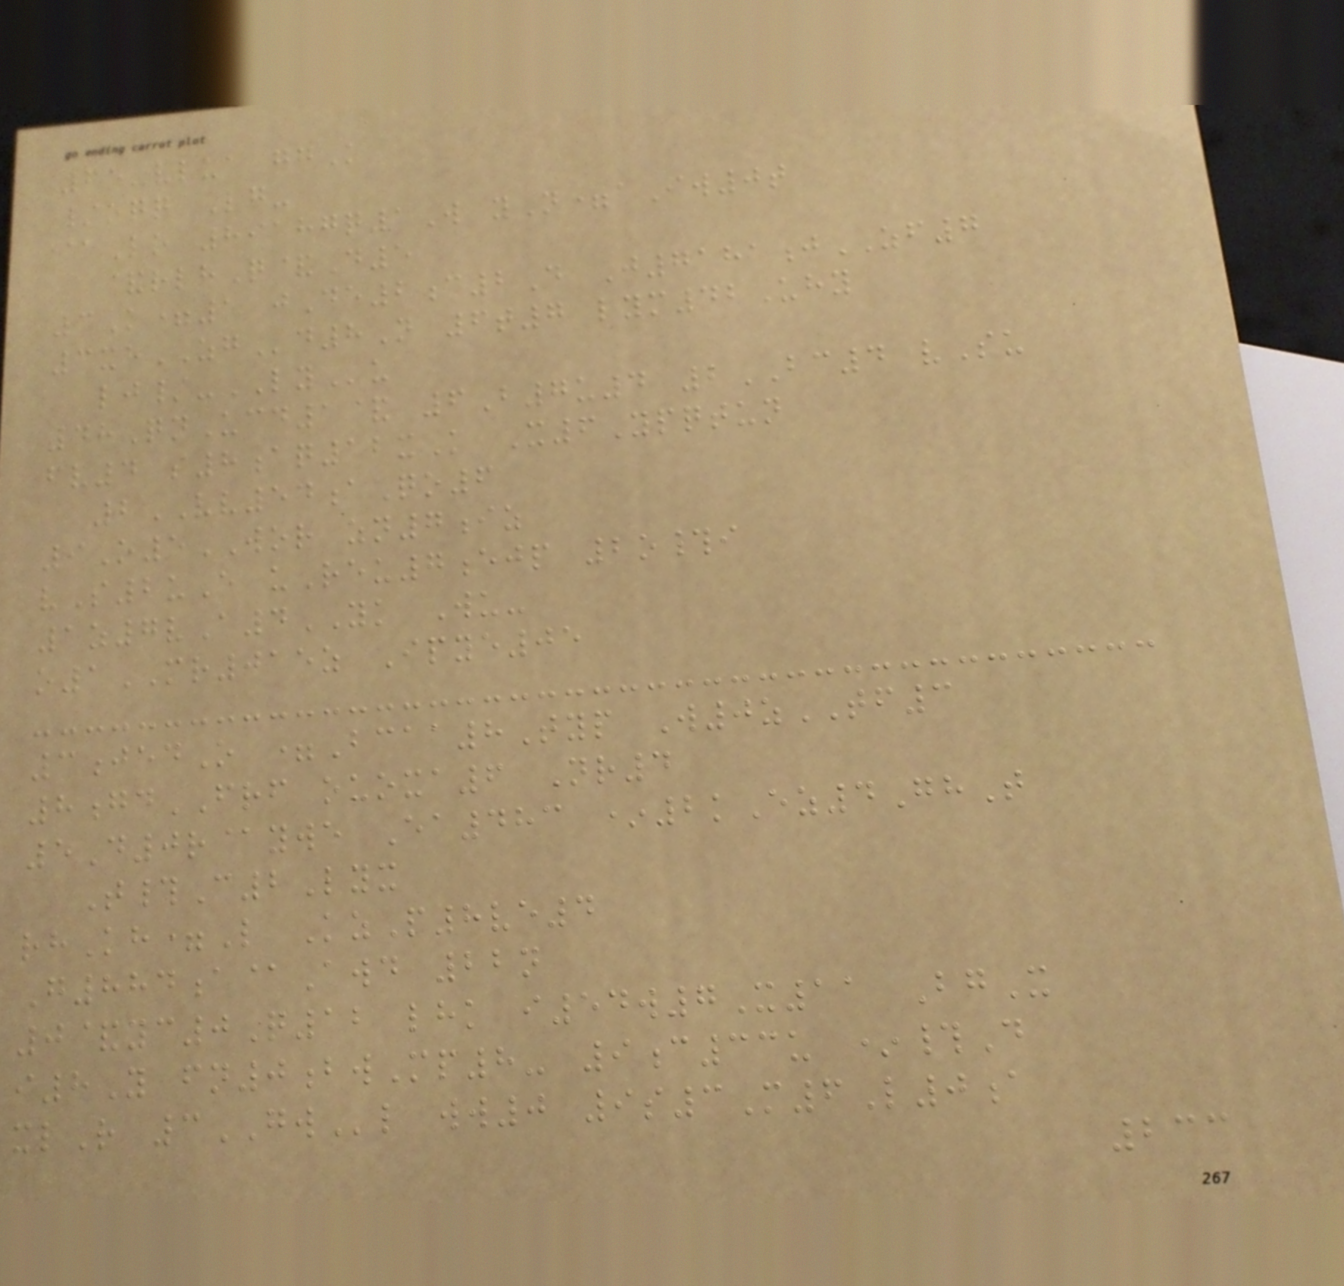65-vlua ggK
/oqq Lg-
@Lo 89187q1W yN=aIw0t
&rlhQ&D5
3K=1 jDe2c2D J7181jZF7
3xhZGd8N 6t7 lym42Uhy
lj/-LYu
48QnUcd1& 6B7u4 2BC4 vSu
fv4 s8aq12xK X6Ypqtun
2VV54aQo6
9O5WOR zn7iz
vS2uE uReu7ejp 2o#i
1z7vA4YK Wu-
o1MR015z Ipye05
3jedO =Bcaa8Typ W0zTF3
8gdFRF ouoxa6 Nr4
5D0r@ywe Ea483 *2kEz4GhT
T#C2Lyx
rhKh=L KzP8ve4
G884a@Awd 22n
0&yc0Q12 lhk i54w7X11 BgX
i8Y fn0bwMp8- 9c33u *#D
xlR 3GWl ww0 9s3M6L0a
233
